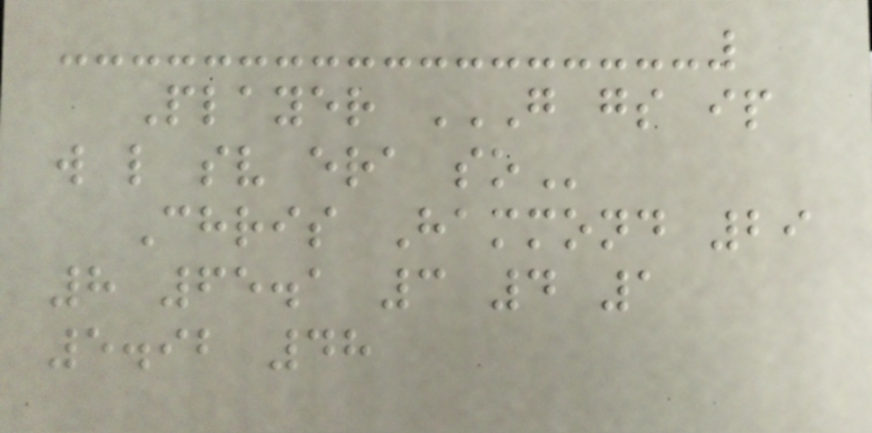Player G GS IP
W L SV ERA SO
Chris Hammond 29
8 65.1 3 4 1
5.92 48
